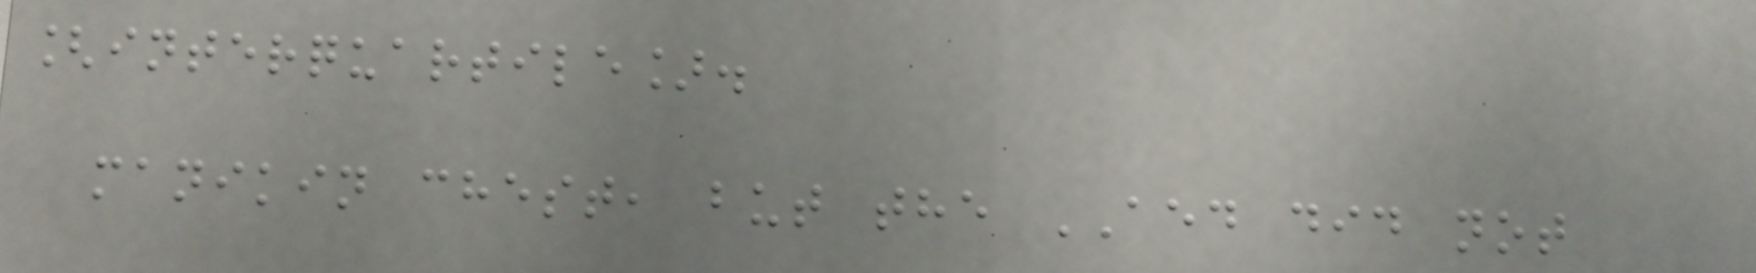[interquartile].
manikin chest, but the AED did not
